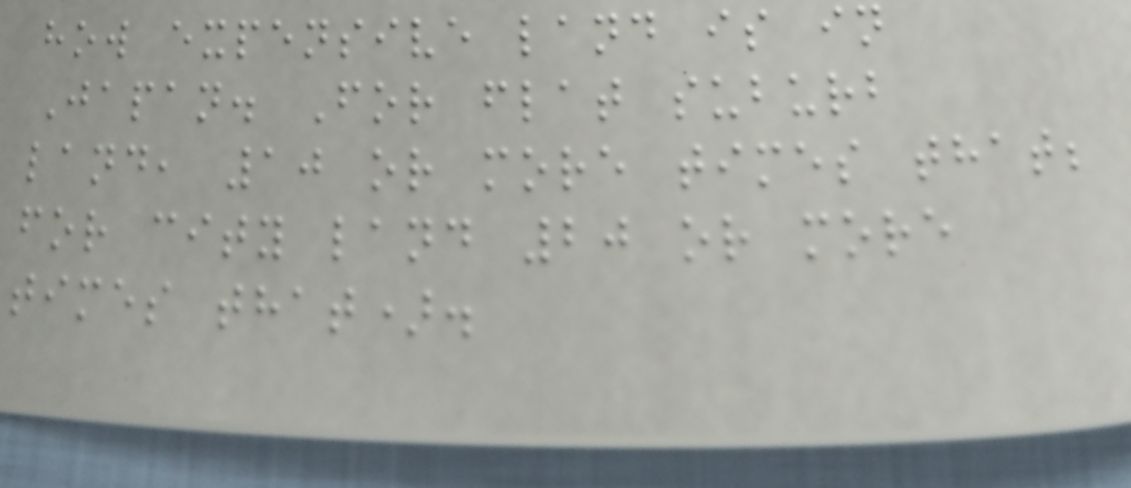how expensive land is in
Japan. For flat suburb
land, 10 or more times that;
for city land 20 or more
times that).
